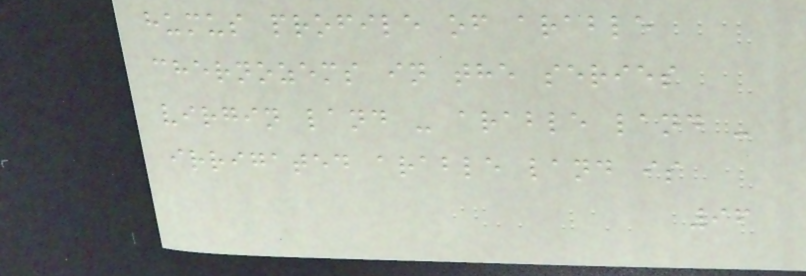humus profile of arable
chernozems in the series
virgin land - arable land -
irrigated arable land is
96
